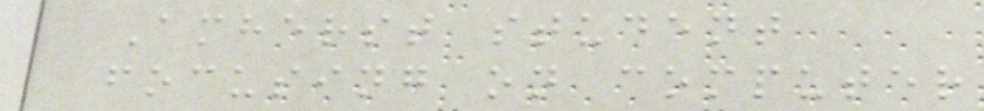Amherst student
focusing on computer
